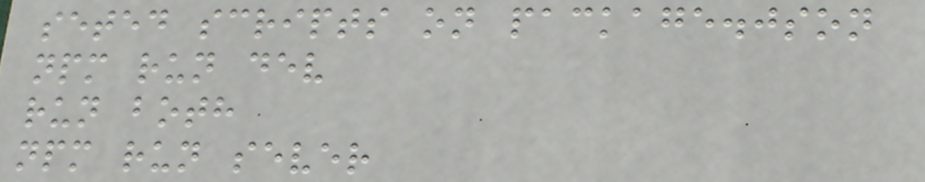seted scripts on package.json
npm run dev
run both
npm run sever
